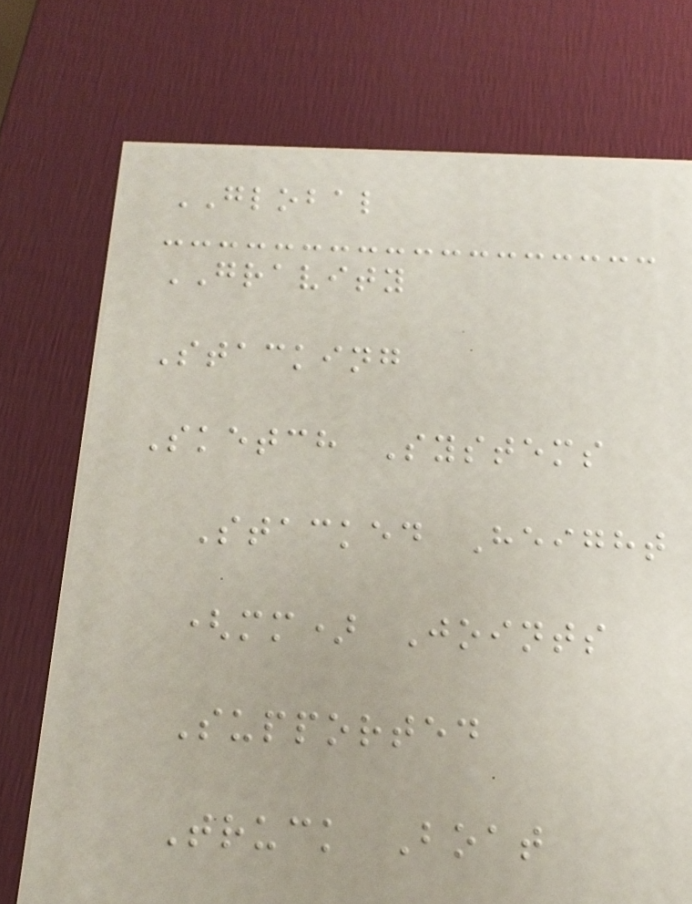GLOBAL
GRAVITY
Stacking
Sketch Systems
Stacked Height
(mm) Joints
Supported
Truck Boat
